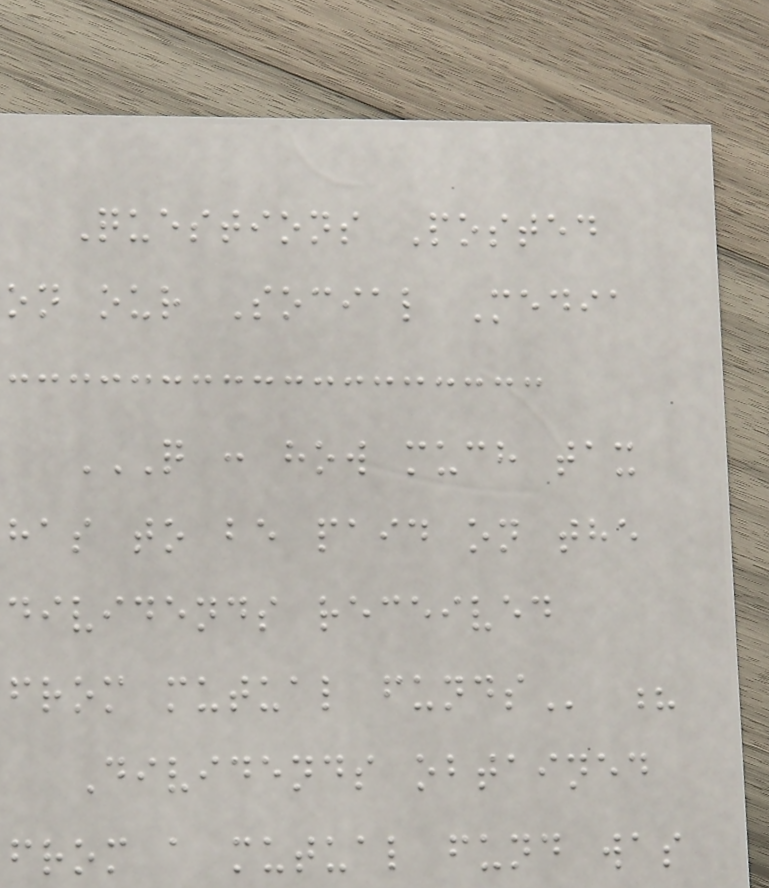Questions Posted
on our Social Media
Q : HOW MUCH TAX
HAS TO BE PAID ON THE
DIVIDENDS RECEIVED
FROM MUTUAL FUNDS ?
Dividends obtained
from a mutual fund was
